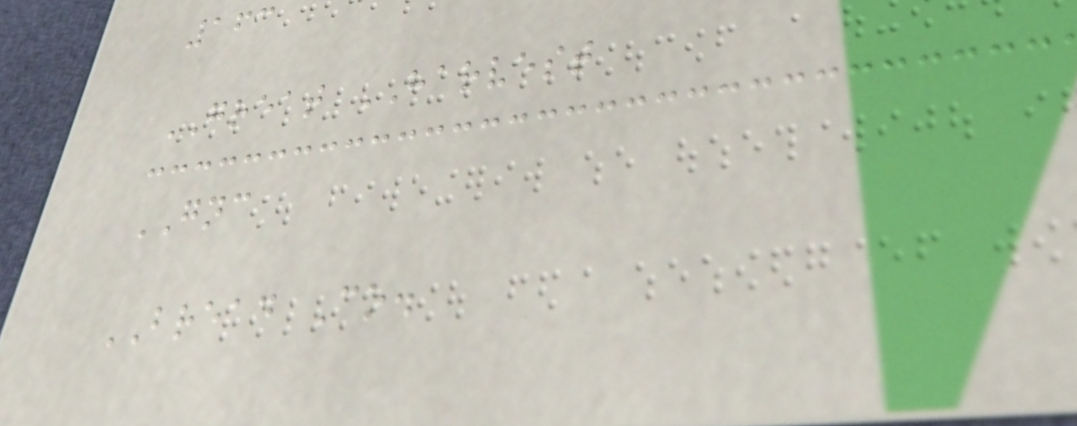163
GREAT HARVEST
GNC
BREAD Co.
